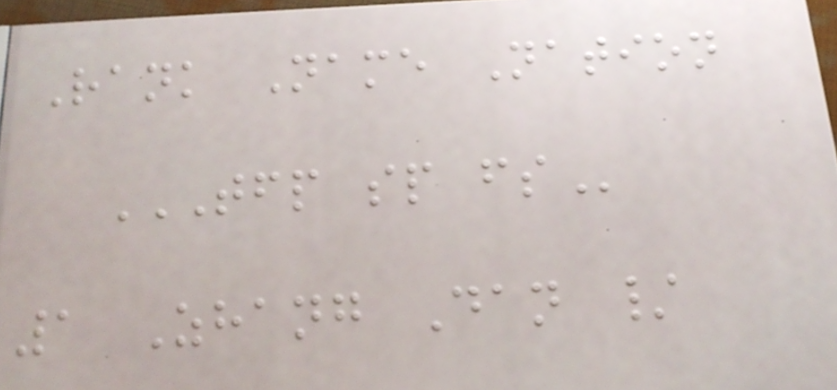Rank Name Nation
TFP SP FS
1 Zhang Dan /
